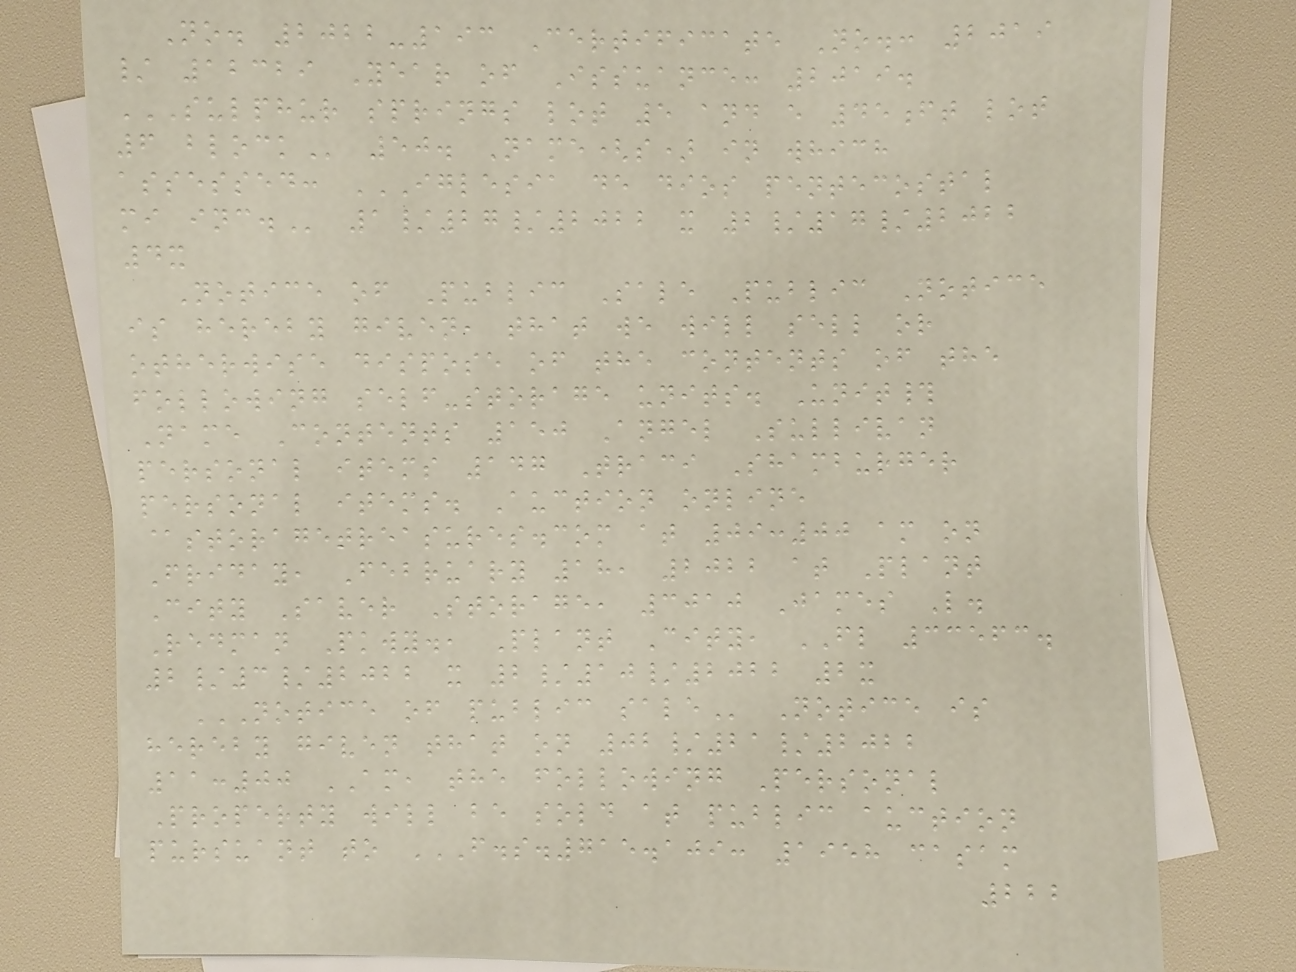No. 2022-193 Certificate No.: 2019
/ 12329 Year of Issuance: 2019.
SULPHUR SPRINGS LOT 5 AND E 45FT LOT
6 BLOCK 50. Name(s) in which
assessed: IGLESIA DE DIOS PENTECOSTAL
MI INC. 1/27/2022 x 2/17/2022
4x
Notice of Public Sale Public Notice
is hereby given, that we will sell or
otherwise dispose of the contents of the
following self-storage units. Unit#
Name Contents 150 Angel Sullivan
personal items 147 Traci Shamburger
personal items. Auction online
@storagetreasures.com at 09:00 am on
Friday, February 18, 2022 at Plant
City Saver Storage, 3010 James L.
Redman Pkwy., Plant City, FL 33563.
2/3/2022 x 2/10/2022 2x
NOTICE OF PUBLIC SALE Notice is
hereby given that on 02/21/2022
11:00 AM, the following Personal
Property will be sold at public auction
pursuant to F.S.715.109: 1958 CASAM
222
